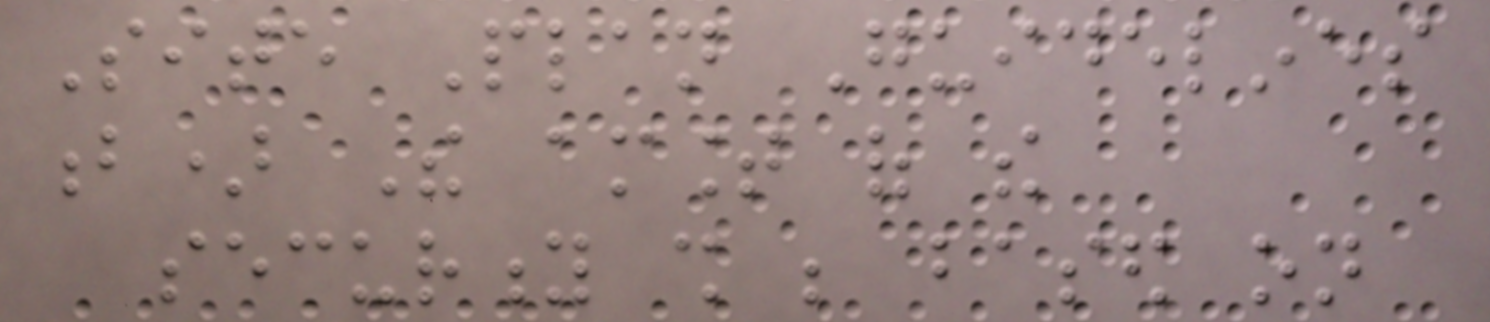Site Plan Guidelines
b) The amount of the
security shall be based on
